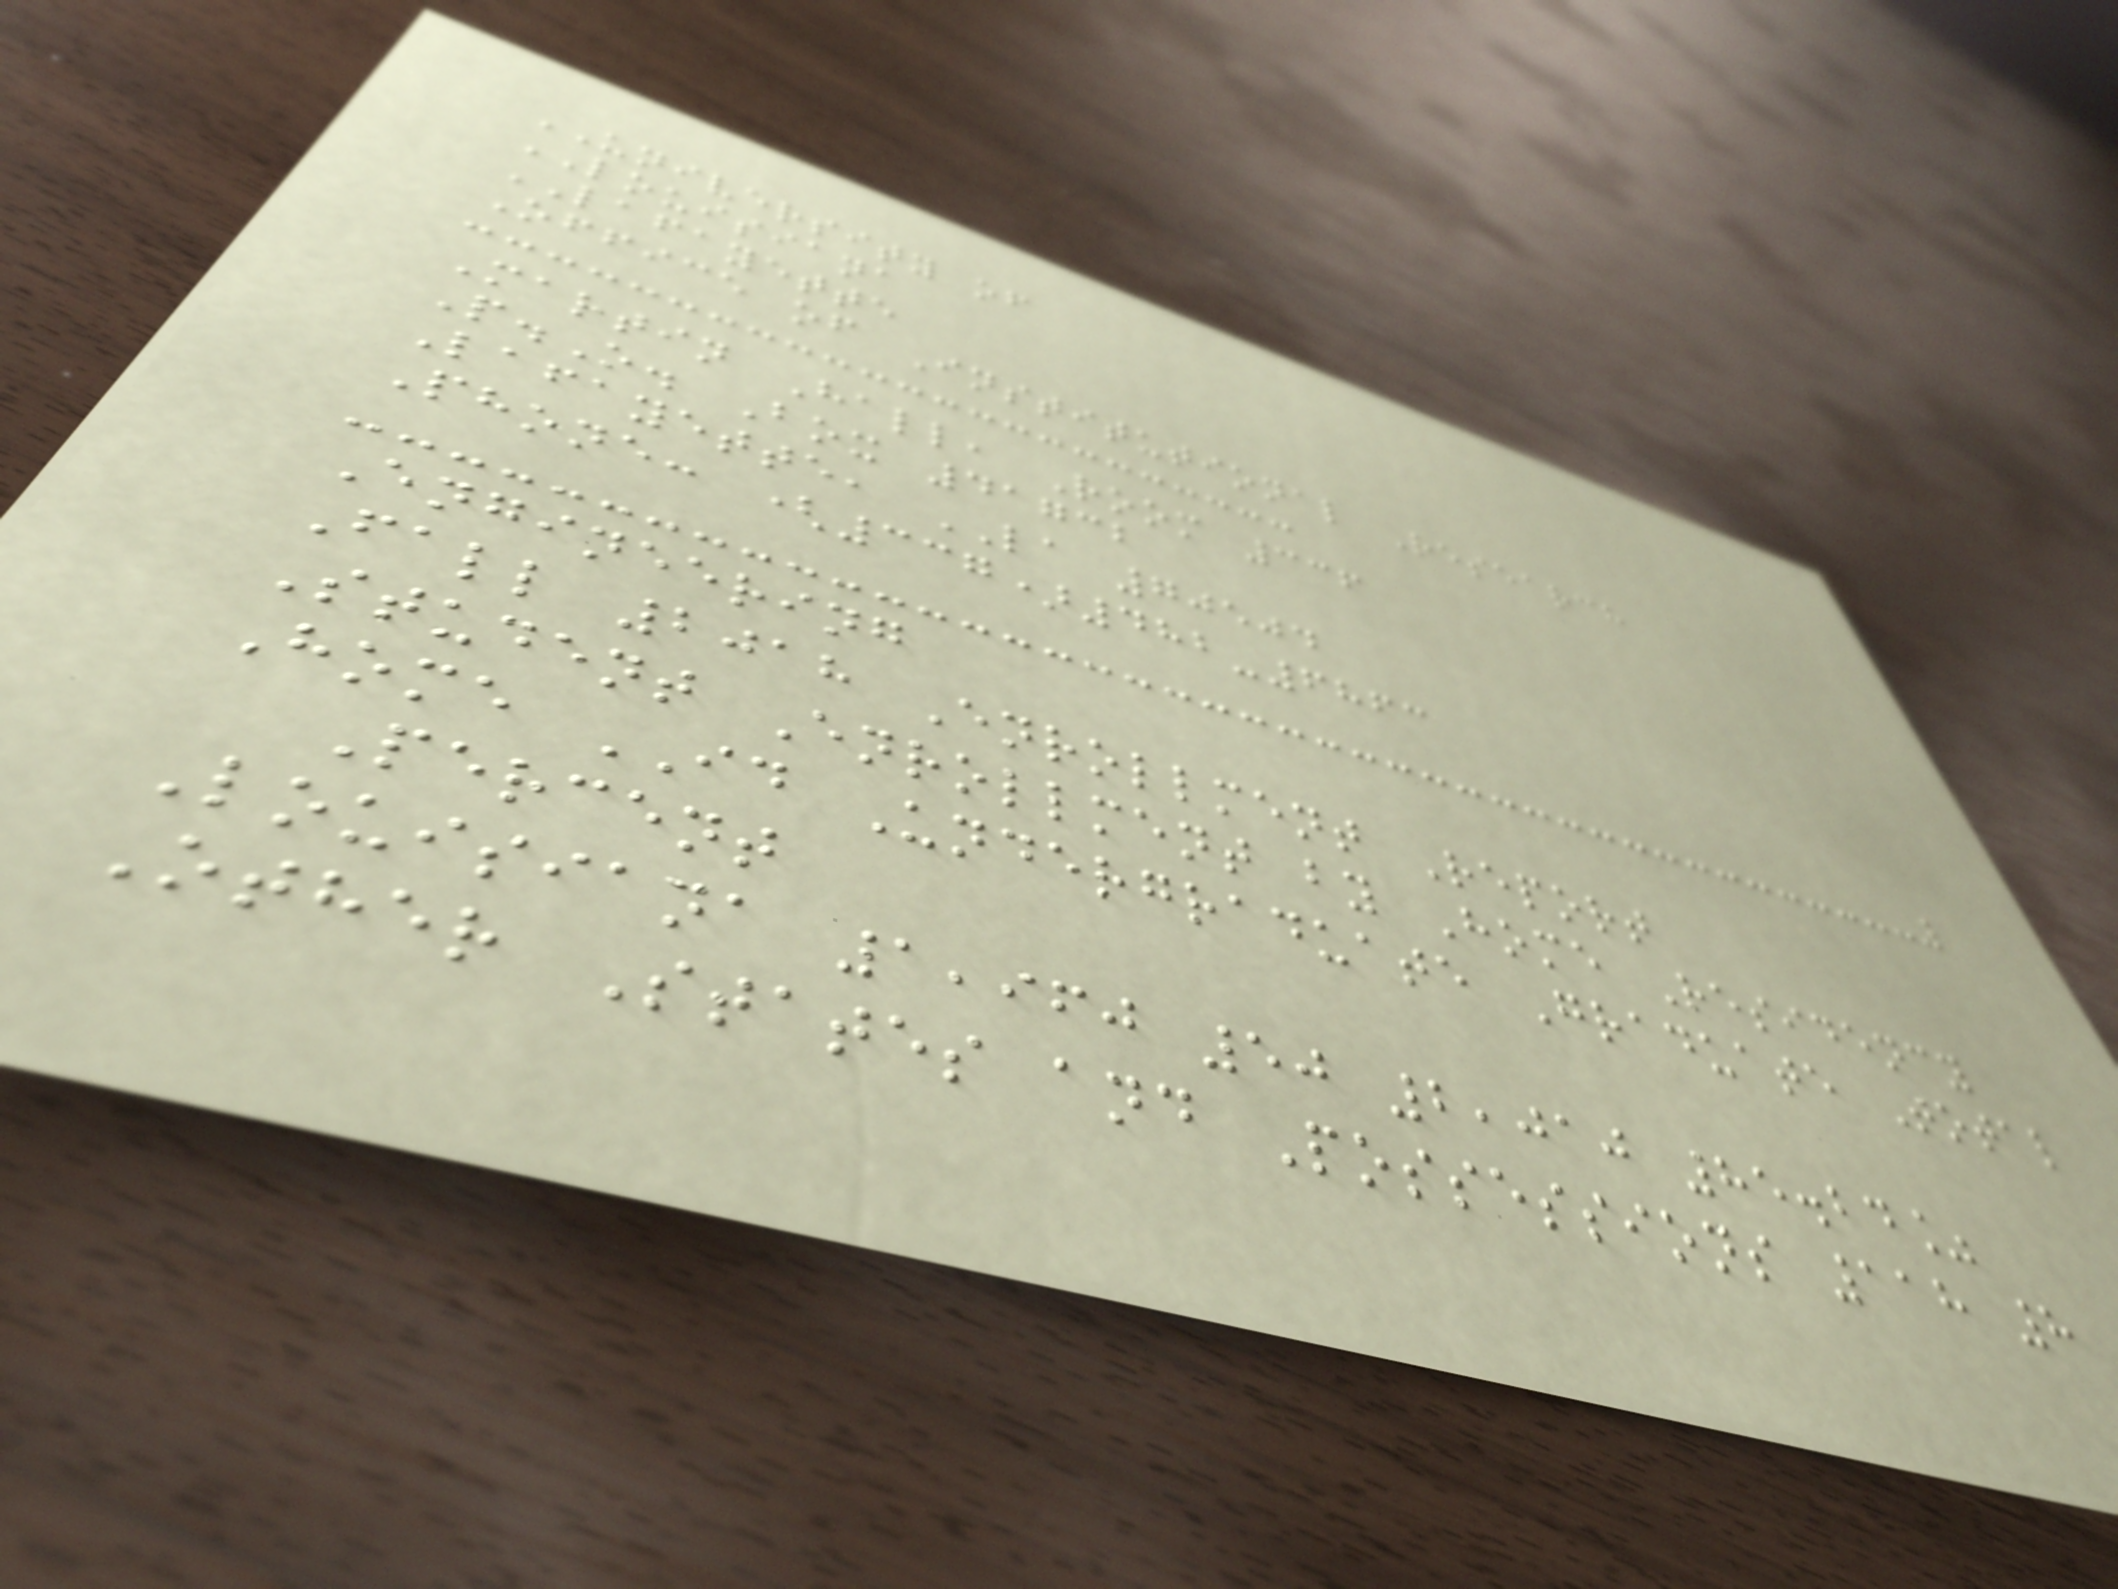UNIVERSITY of
LOUISIANA
LAFAYETTE
Office of Institutional Research
Martin Hall, Room 336
P.O. Box 41732
Lafayette, LA 70504
Phone: (337)482-6863
Engineering
Fall 2018 Enrollment Report
Student Enrollment by Home Residency
Home ID Undergraduate Graduate Total
Percent
Louisiana 1,960 50 2,010 85.24%
Other States and Possessions 118 8
